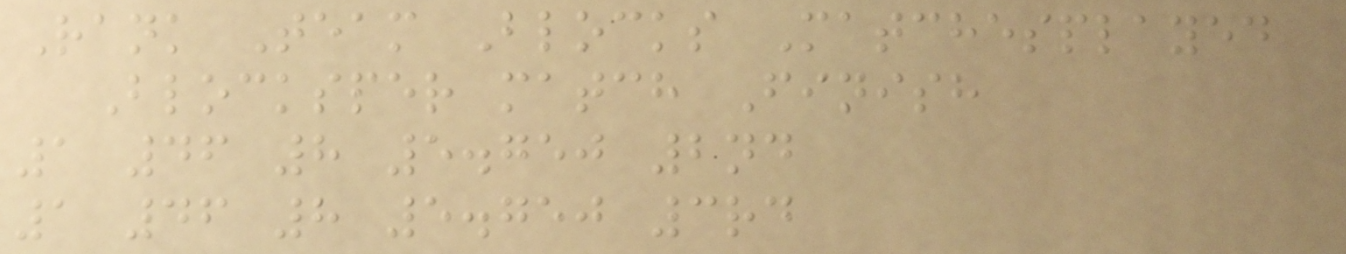Rank Team Blocks Matchesplayed
Blocksper match Finish
1 46 8 5.750 2nd
1 46 8 5.750 3rd
